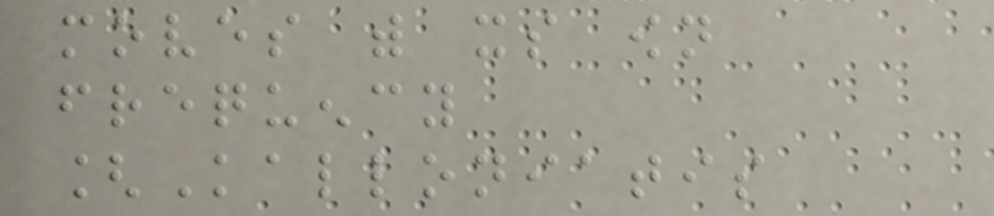moves with its own
frequency
[Kalloniatis
